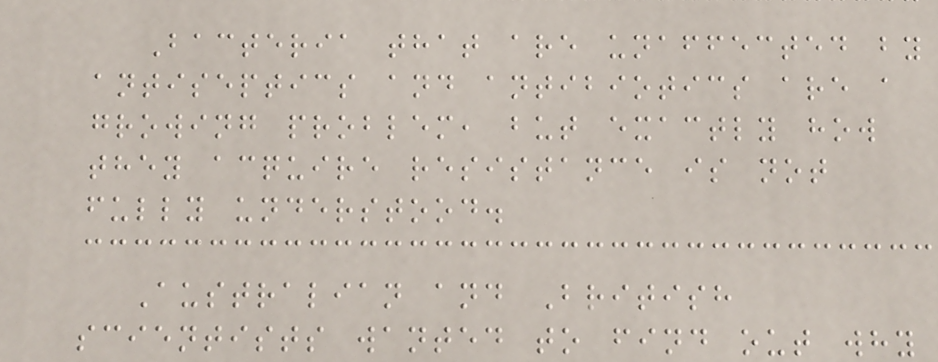Bacteria that are unaffected by
antiseptics and antibiotics are a
growing problem, but exactly how
they acquire resistance is not
fully understood.
Australian and British
scientists wanted to find out why
